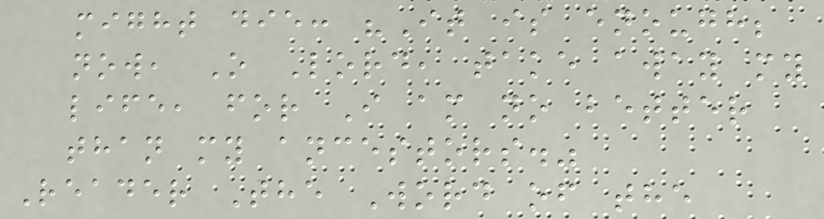might die: "It is enough;
now, O Lord, take away my
life, for I am no better
than my ancestors."
Reader The Word of the
